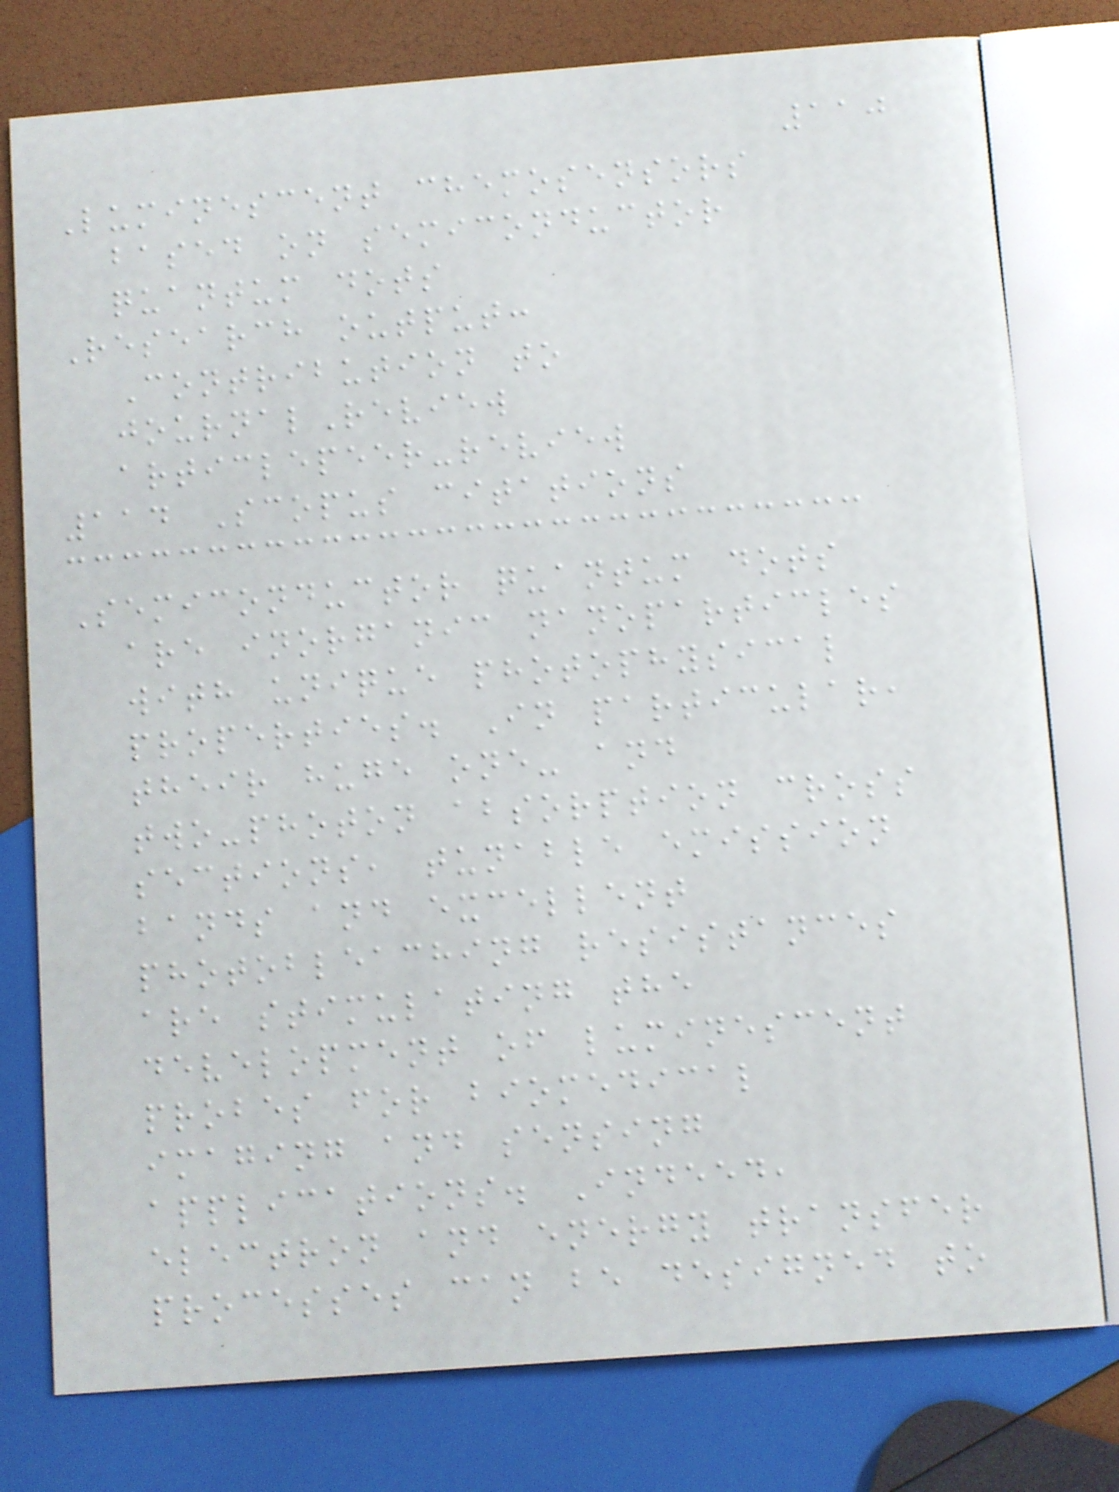110
Luminescent chemosensors
based on semiconductor
quantum dots
Research output:
Contribution to
journalReview
articlepeer-review
114 Scopus citations
Semiconductor quantum dots
are inorganic nanoparticles
with unique photophysical
properties. In particular,
their huge one- and
two-photon absorption cross
sections, tunable emission
bands and excellent
photobleaching resistances
are stimulating the
development of luminescent
probes for biomedical
imaging and sensing
applications. Indeed,
electron and energy transfer
processes can be designed to
